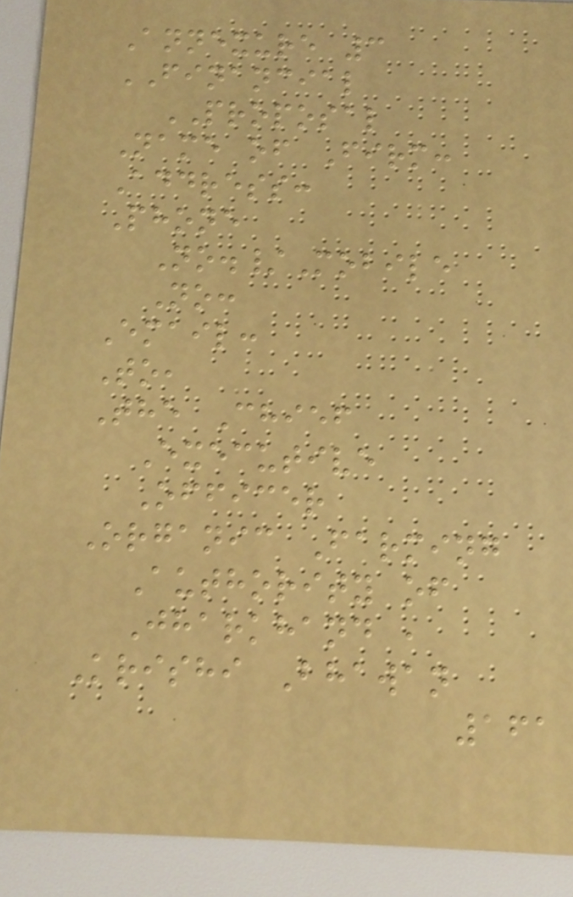Annexure 3
FINANCIAL
PROPOSAL
Name of Firm:
Address:
Phone
No./Mobile
No:
Email:
To,
The Chief
Executive
Officer
Organic Farming
Authority of
Jharkhand ,
Krishi Bhawan
161
